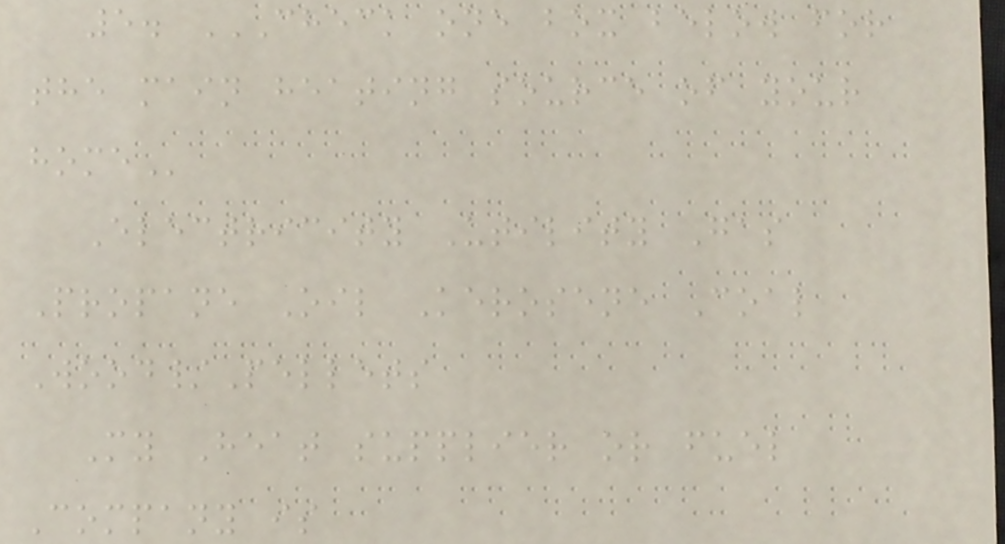5. CHECK ONE BOX BELOW FOR
THE MAIN HEATING SOURCE OF YOUR
HOME
Electricity Utility Gas
Propane Oil Kerosene Coal
Wood/Pellets
My Heat supplier or fuel
Company is
